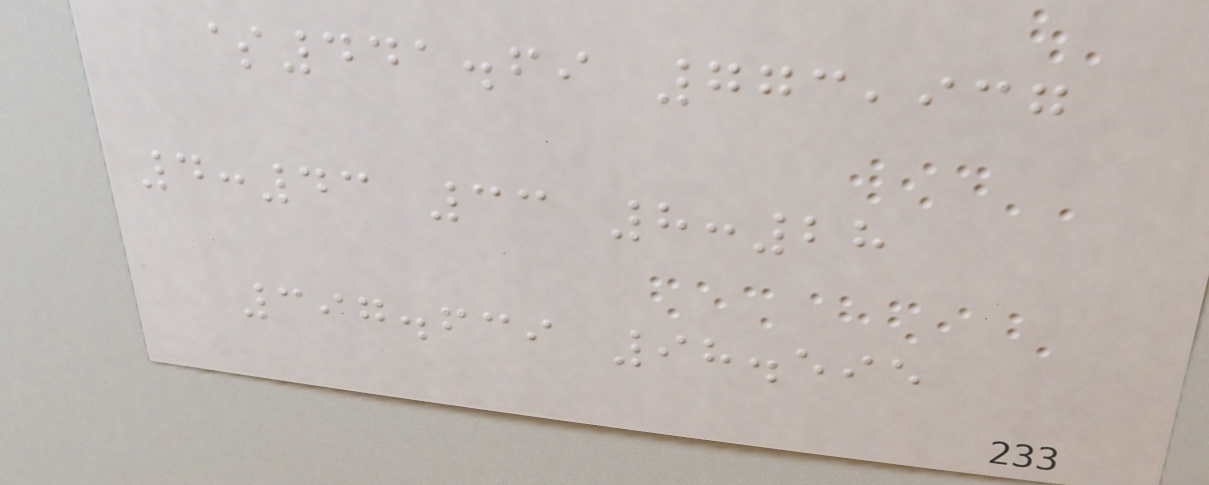$441.69 773,937
4:43 33 8:28
397.639 98.595
